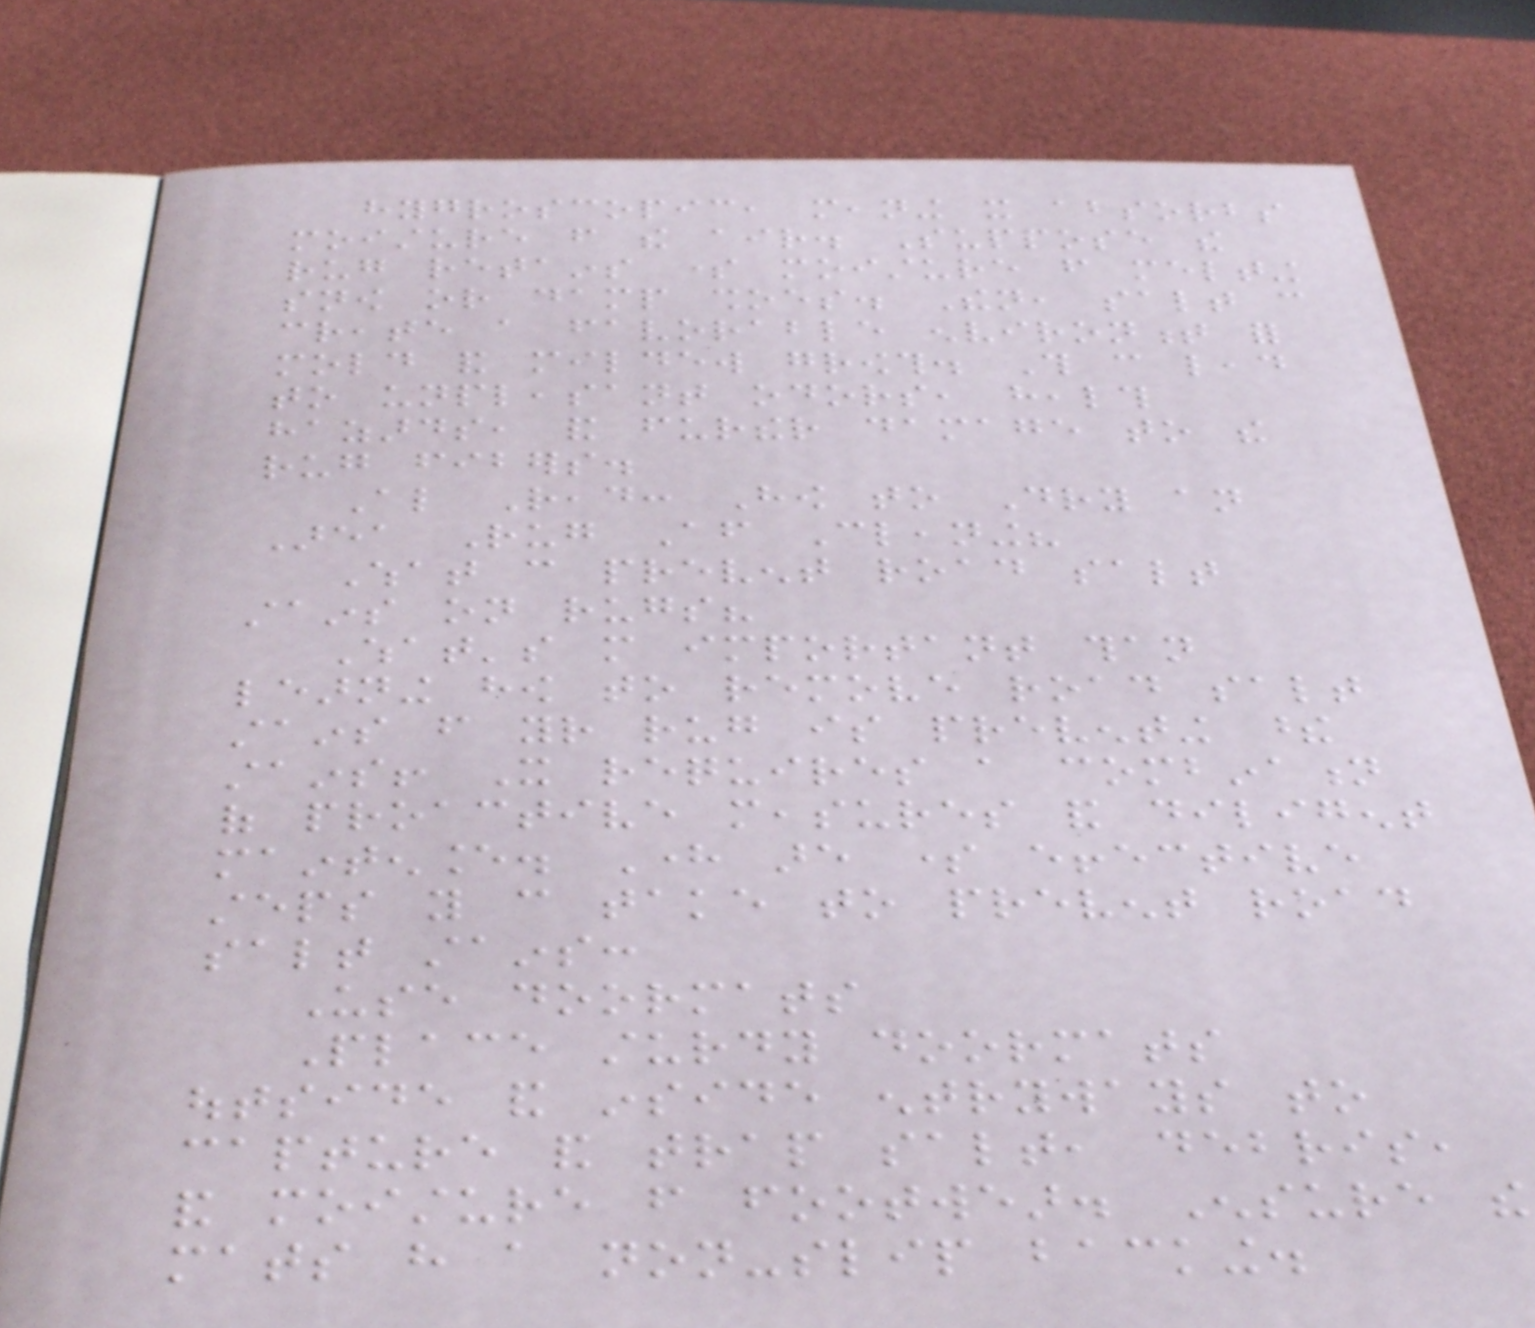hygroscopic, meaning it absorbs
moisture from the air. Suppose the
rug retains some moisture from melting
snow or damp shoes. Then, salt can
create a favorable environment for
mold and mildew growth. This can lead
to unpleasant odors, health
hazards, and further damage to the
rug fibers.
Also Read: How to Dry an
Area Rug After Cleaning?
What can prevent road salt
stains on rugs?
What's more important than
learning how to remove road salt
stains from your rug is preventing these
stains! It requires a combination
of proactive measures and diligent
maintenance. Here are some effective
steps you can take to prevent road
salt stains:
Use doormats
Place sturdy doormats
outside and inside entryways to
capture and trap salt, debris,
and moisture from footwear. Ensure the
mats have a non-slip backing.
